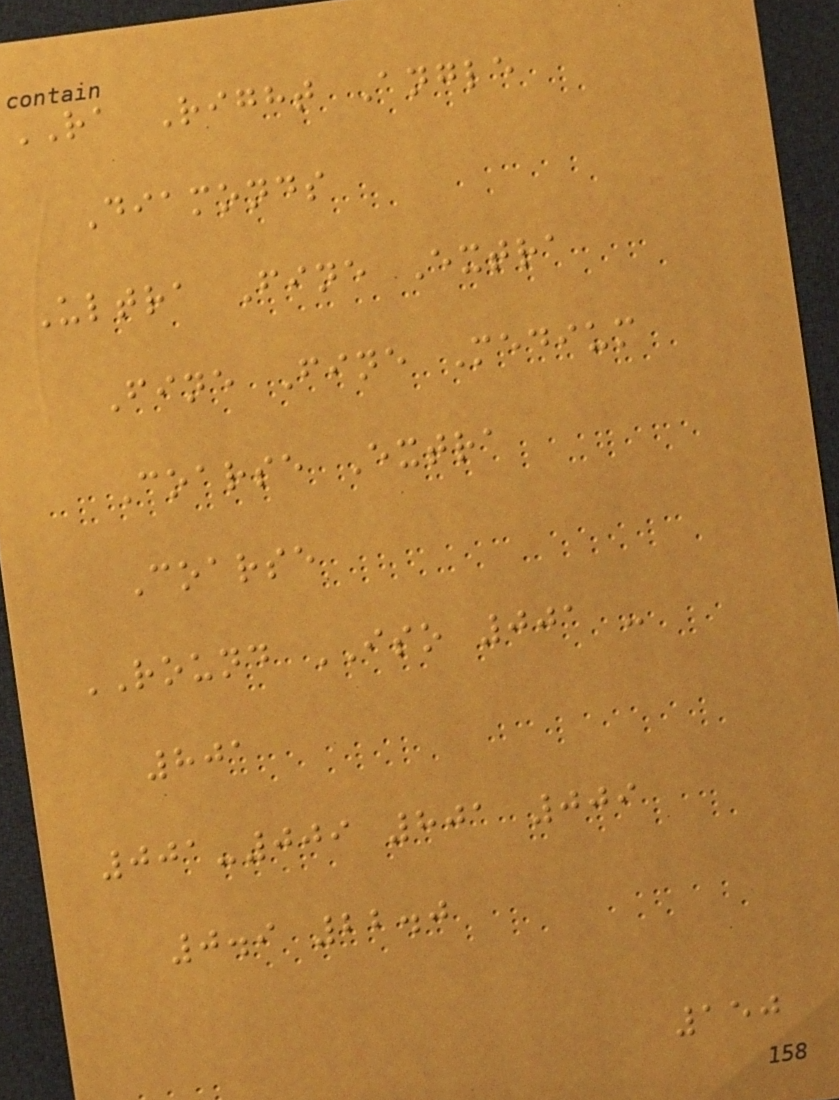RA Right Angle
Diamonds
Ultra Fine Extra
Fine Fine Medium
Coarse Extra
Coarse
ROUND ISO 001 -
801
001-009 801 009
0.9 22.0
150
